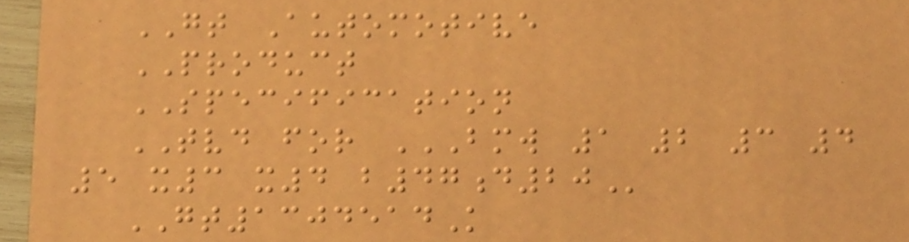GT Automotive
PRODUCT
SPECIFICATION
TVD for BMW 1 2 3 4
5 X3 X4 B47D20
GT1304514K
